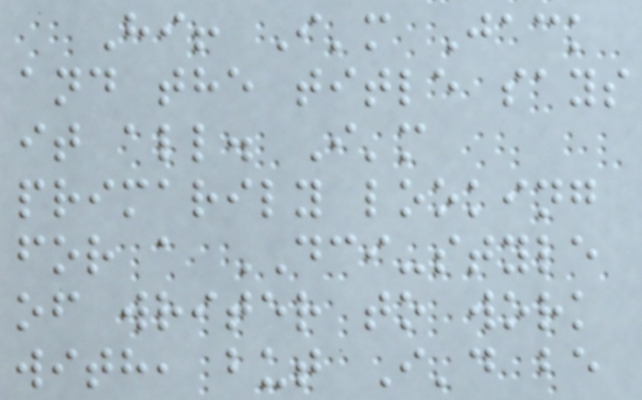Hi! I'm Jack
and the title says
it all. I'm
primarily looking
for a DCI-style
of writer to work
with, but I'd be
